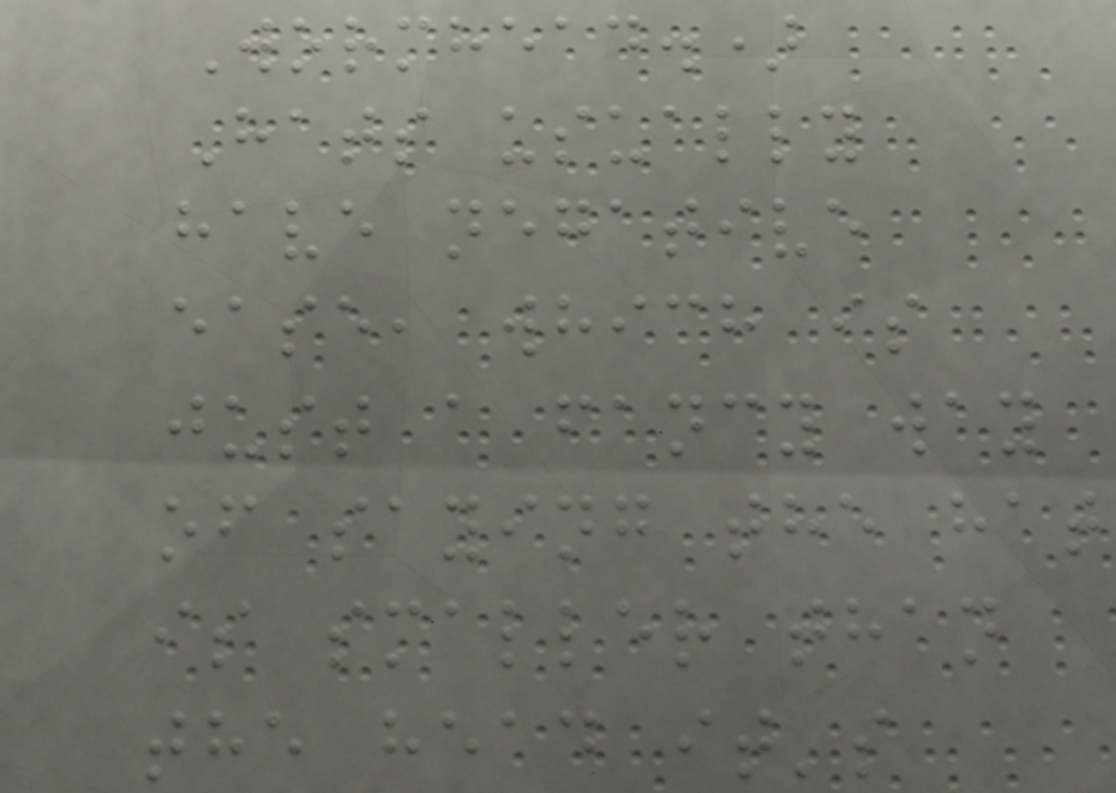Wormhead.)
Hats usually
have negative
ease, which is
just a fancy way
of saying the hat
is smaller than
the head it's
